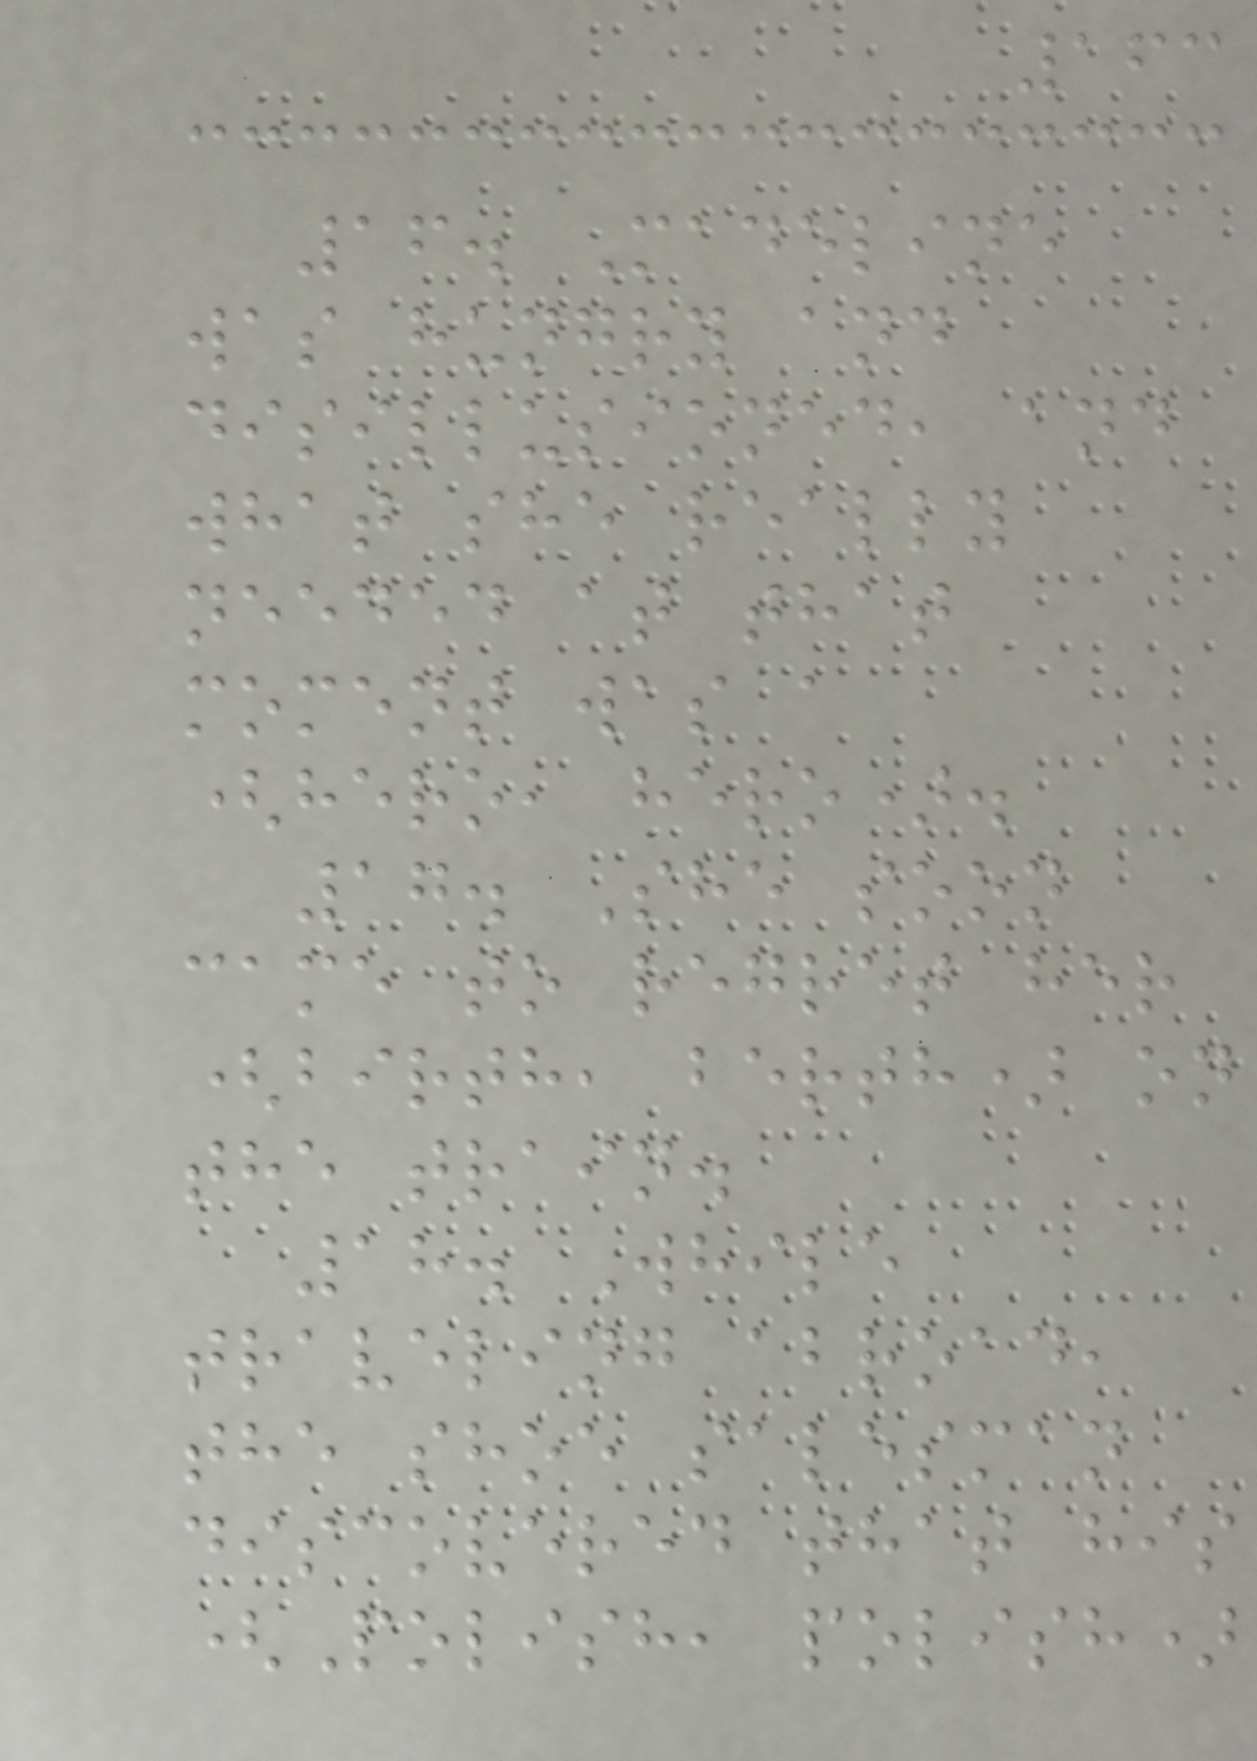163
16. Madeline
was hungry and
disillusioned, and
what she really
needed at that
moment was a
(hero, hero).
17. She soon
came to regret her
(birth, berth) on
the train.
18. While
traveling abroad,
the shoe salesman
discovered that his
(Polish, polish)
